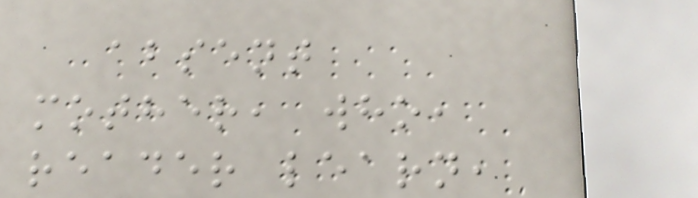absent
mother, who,
reader learn,
